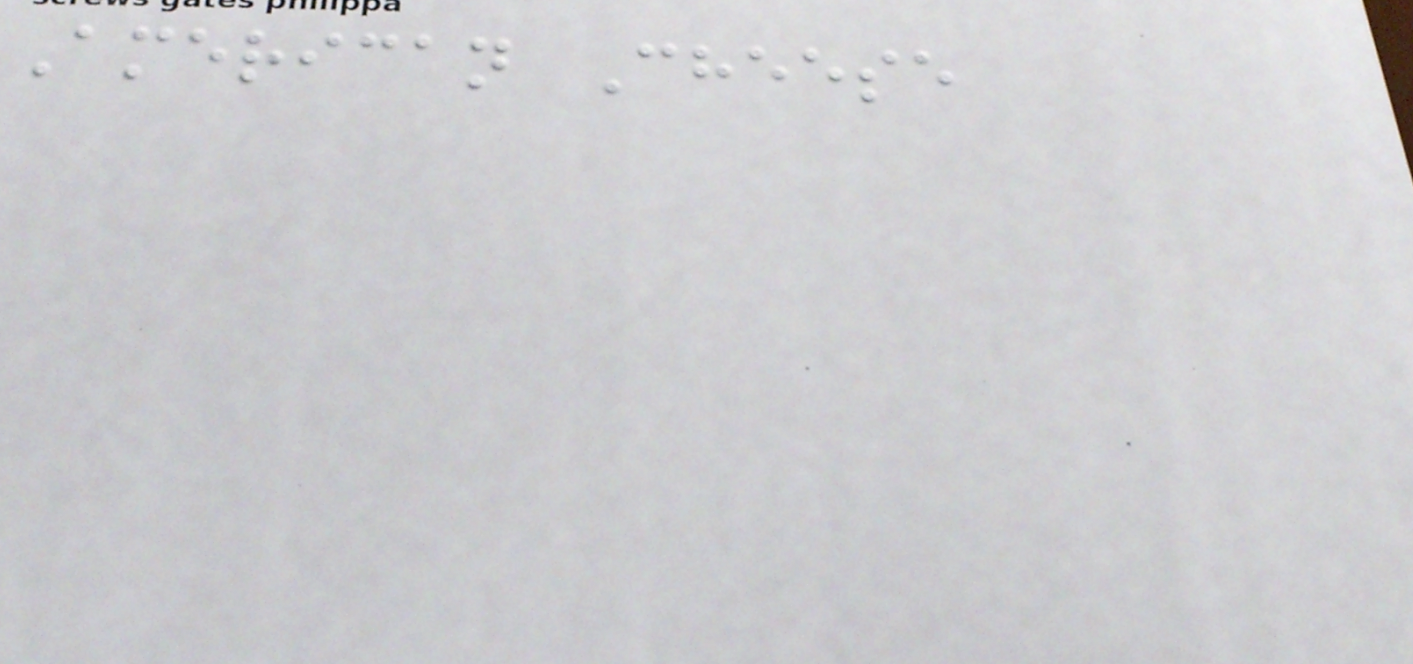American Cheese
